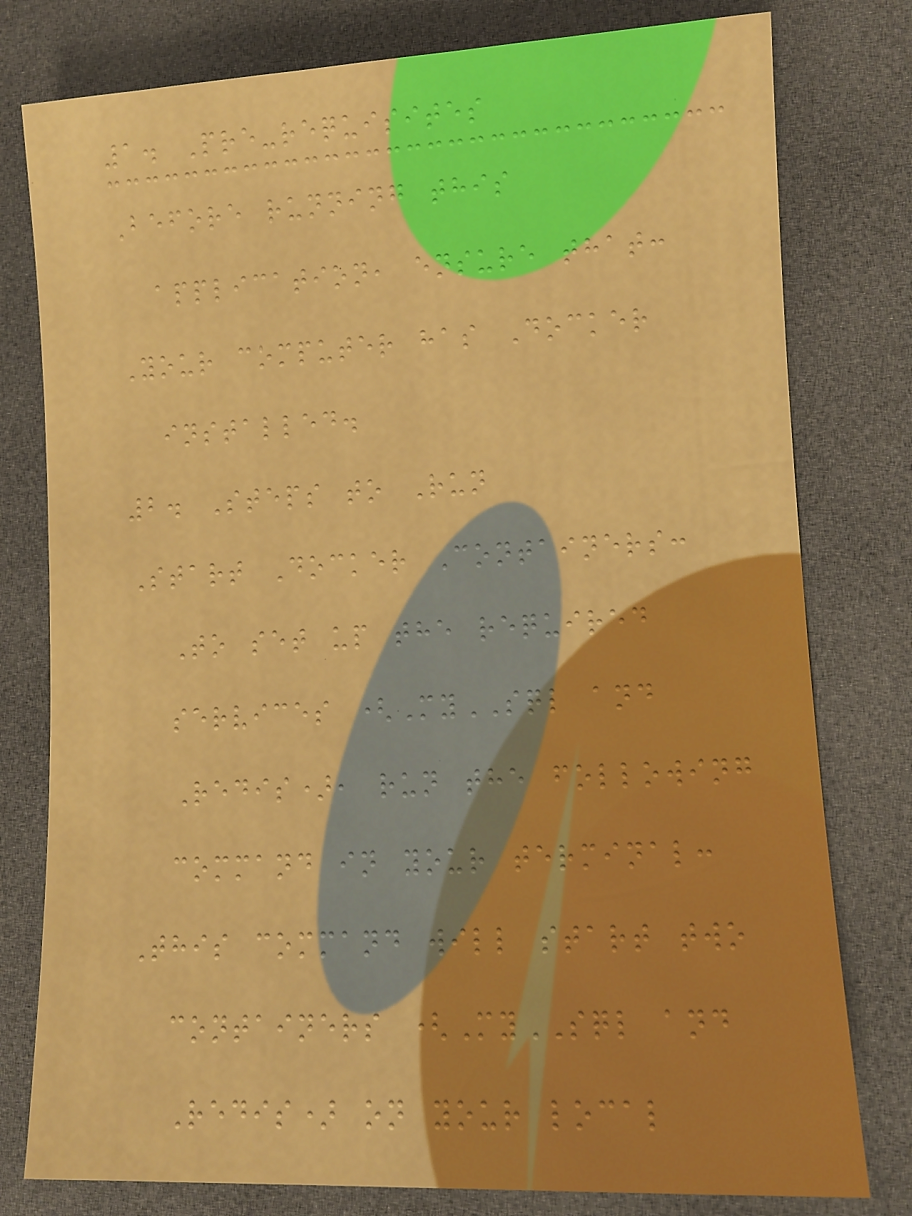1. Pre-requisites
Before running this
application, ensure that:
Your computer has Docker
installed.
2. Steps to Run
Start Docker Containers:
To set up the required
services (MySQL and
Redis), run the following
command in your terminal:
This command will start two
containers (MySQL and
Redis) on your local
